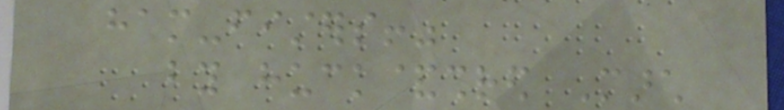ham-fisters!"
by huck&shred March
